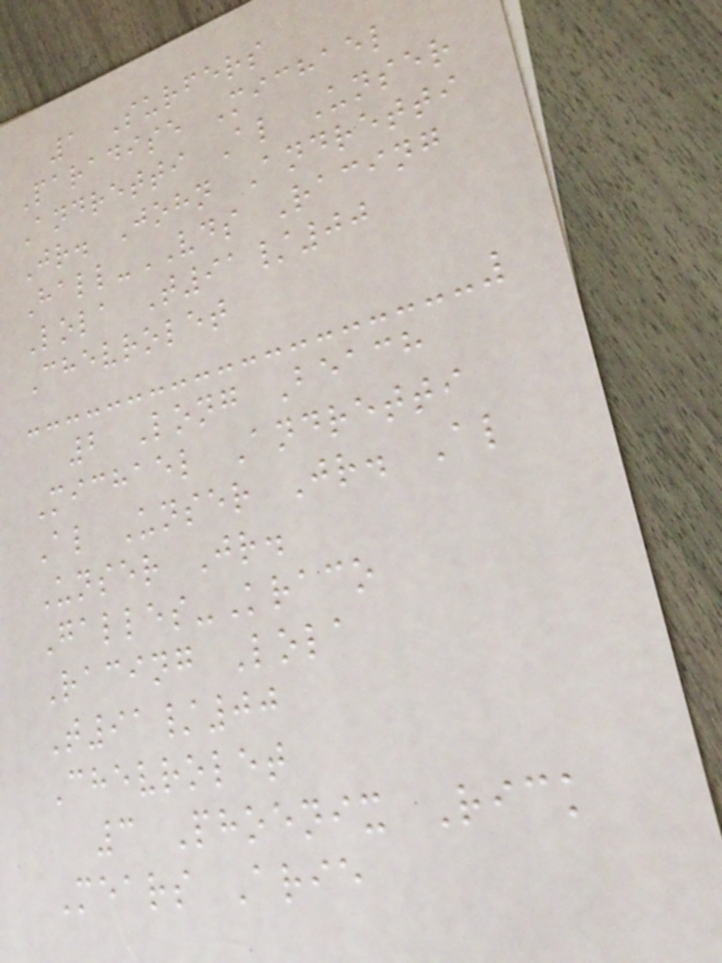1 Surfers
Paradise Michael
Andretti Al Unser
Jr. John Andretti
Hall-VDS Racing
Lola T91/00
Chevrolet
2 Long Beach
Michael Andretti
Al Unser Jr. Al
Unser Jr.
Galles-Kraco
Racing Lola
T91/00
Chevrolet
3 Phoenix Rick
Mears Arie
